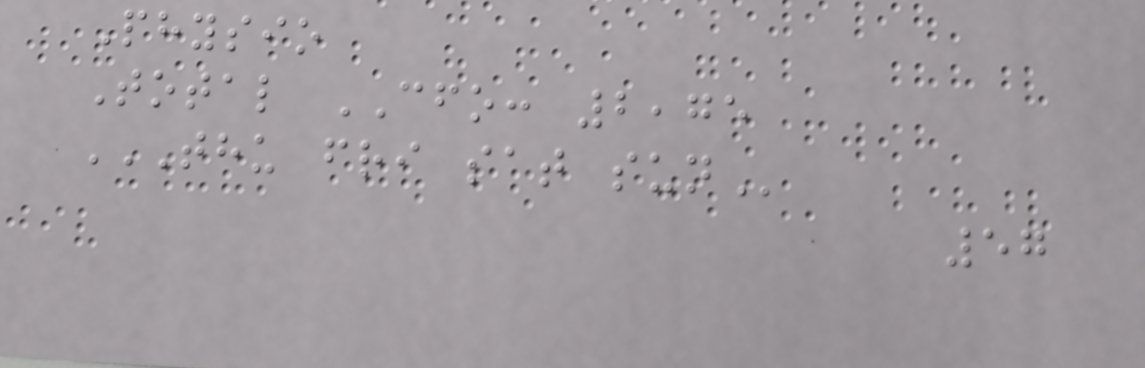Physio
Total CFO: 2,75
THU FRI SAT SUN
57
